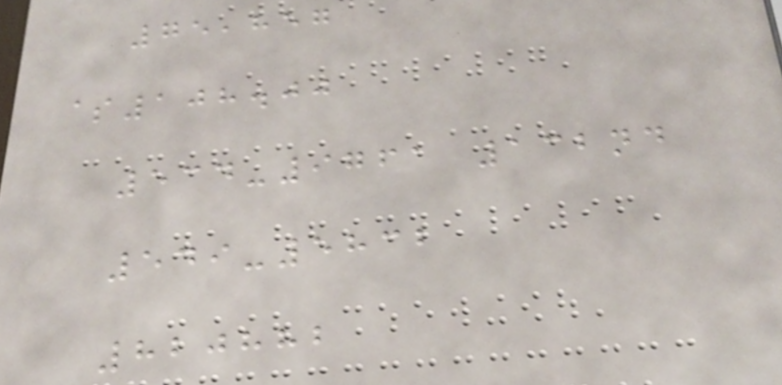75,857
$108.00
534-9761 132nd
549-5832
820882
